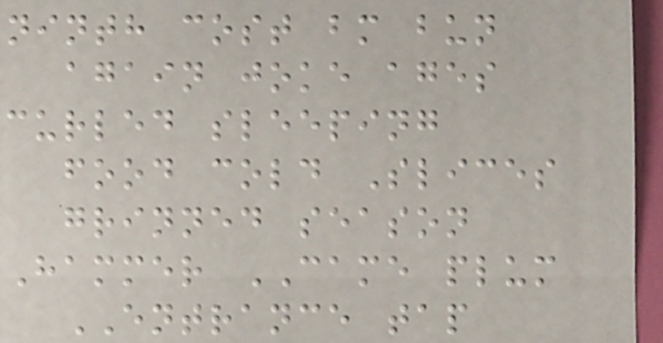ninth cost bm bun
again joke ages
curled sleeping
food cold Slices
grinned season
Hammer CAME plum
ENTRANCE tap
